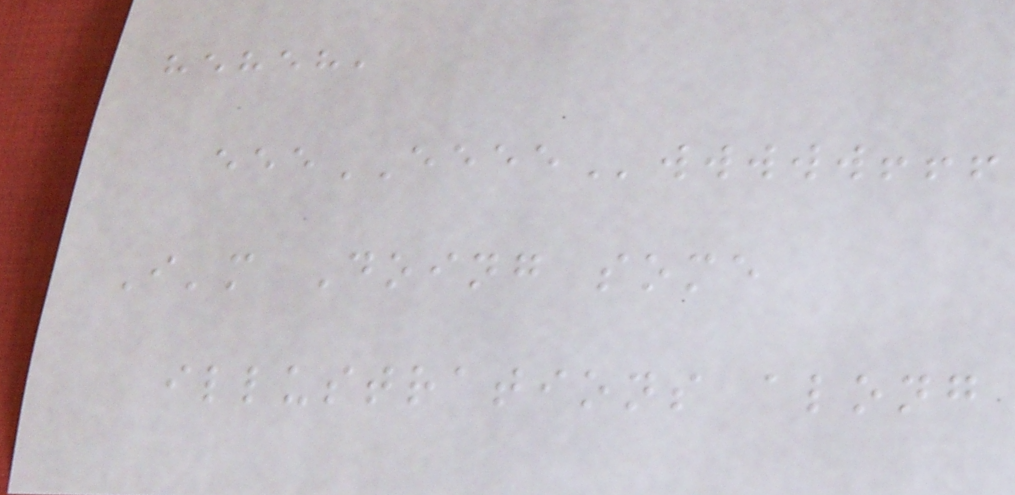heheh,
eeeEEEEwwwww!!!
I'm Doing some
illustrations along
